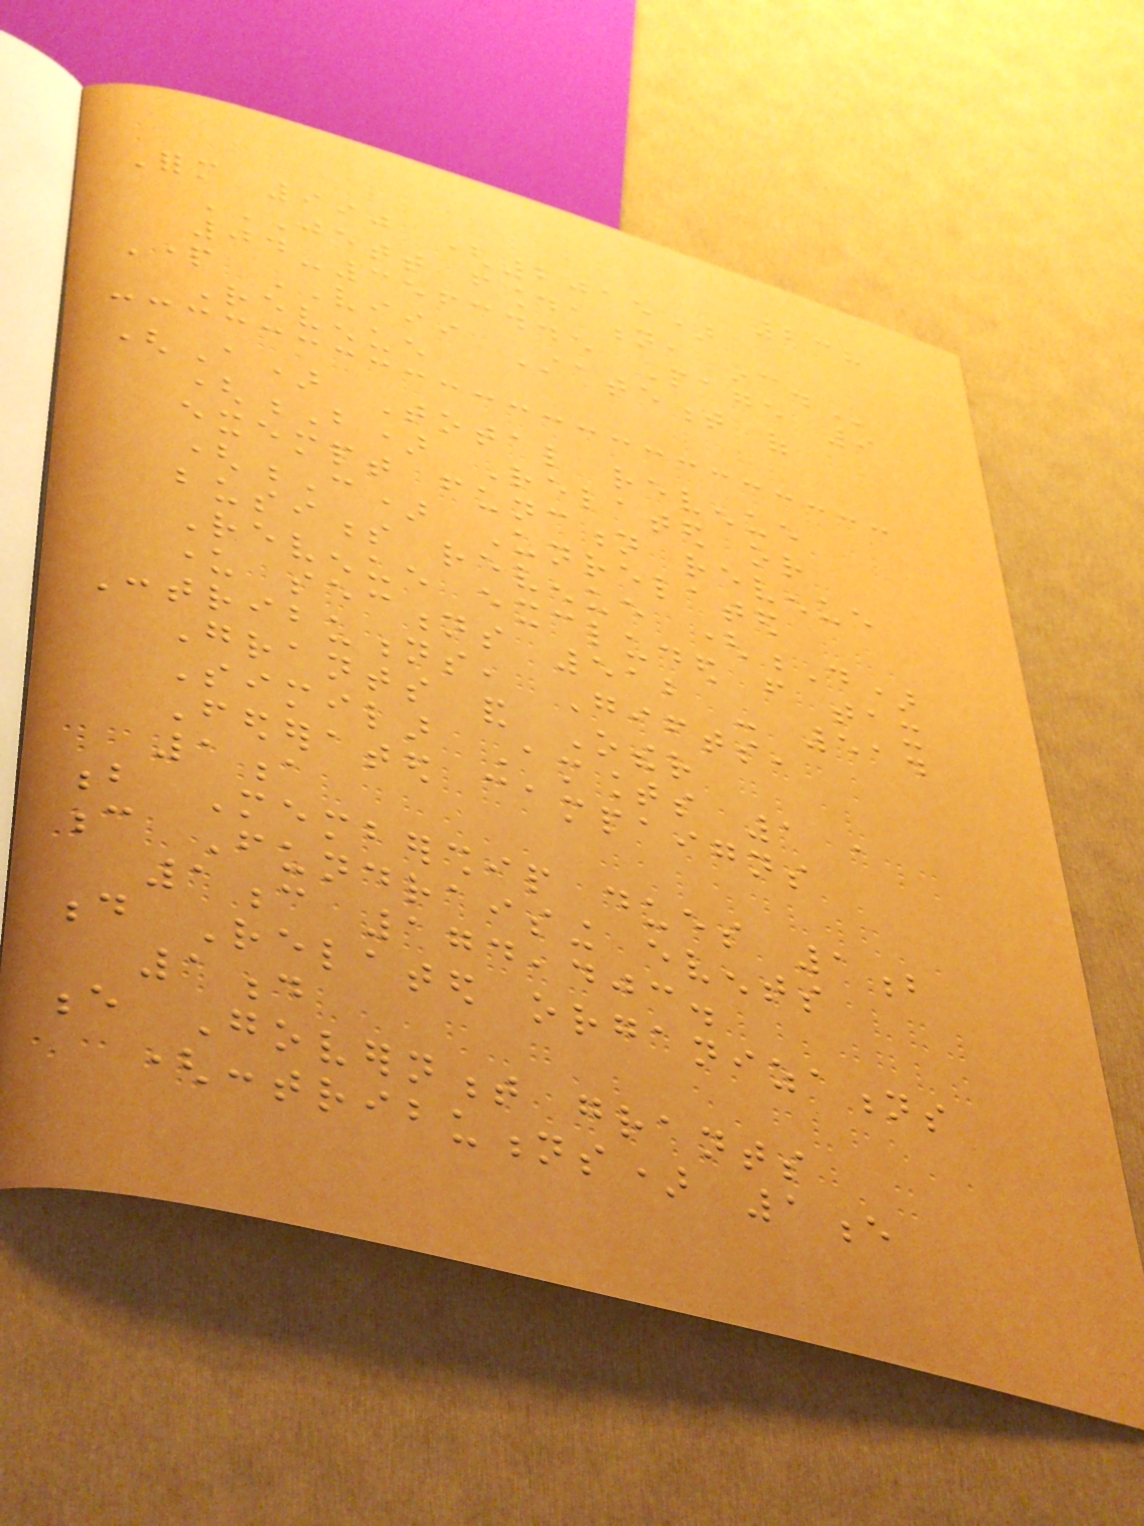238
Form 990 (2015)
JETT FOUNDATION, INC.
04-3563445 Page 9
Part VIII Statement of
Revenue
(A) Total revenue
(B) Related or
exempt function revenue
(C) Unrelated
business revenue (D)
Revenue excluded from tax
under sections 512 - 514
Contributions, Gifts,
Grants and Other
Similar Amounts 1 a
Federated campaigns
1a
b Membership dues 1b
c Fundraising events
1c 174,403.
d Related organizations
1d
e Government grants
(contributions) 1e
